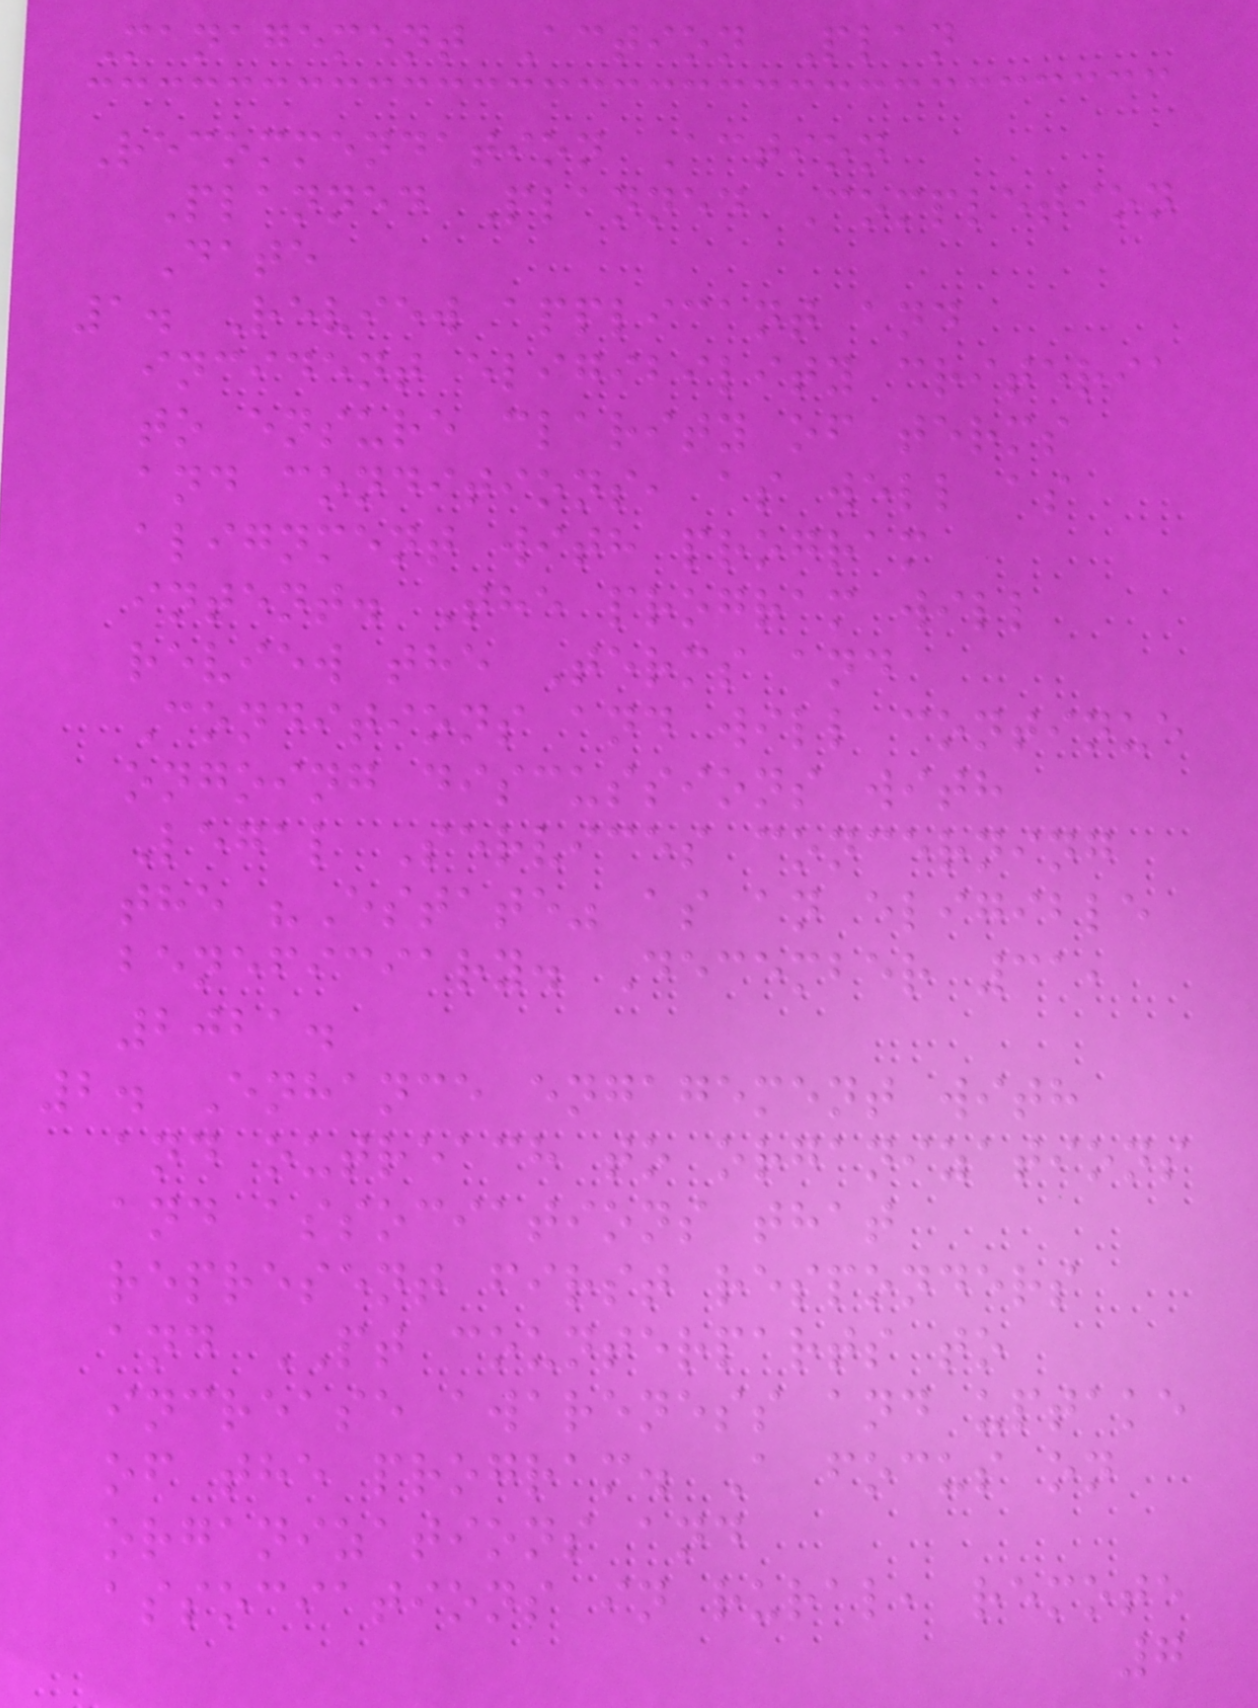Management Action Plan
Recommendation Action
Planned Planned Completion
Date
1. Review applicant and
incident eligibility criteria
to ensure clarity of terms
and conditions, as well as
alignment with program
intent. The program will
review the Terms and
Conditions and will continue
ongoing discussions with
Legal Services concerning
the "Estate" as an eligible
beneficiary. December 31,
2021.
2. Enhance engagement with
and outreach to organizations
and associations that
represent first responders
and PT counterparts to
increase awareness and uptake
of the program. A focus on
organizations and
associations in rural, remote
7
